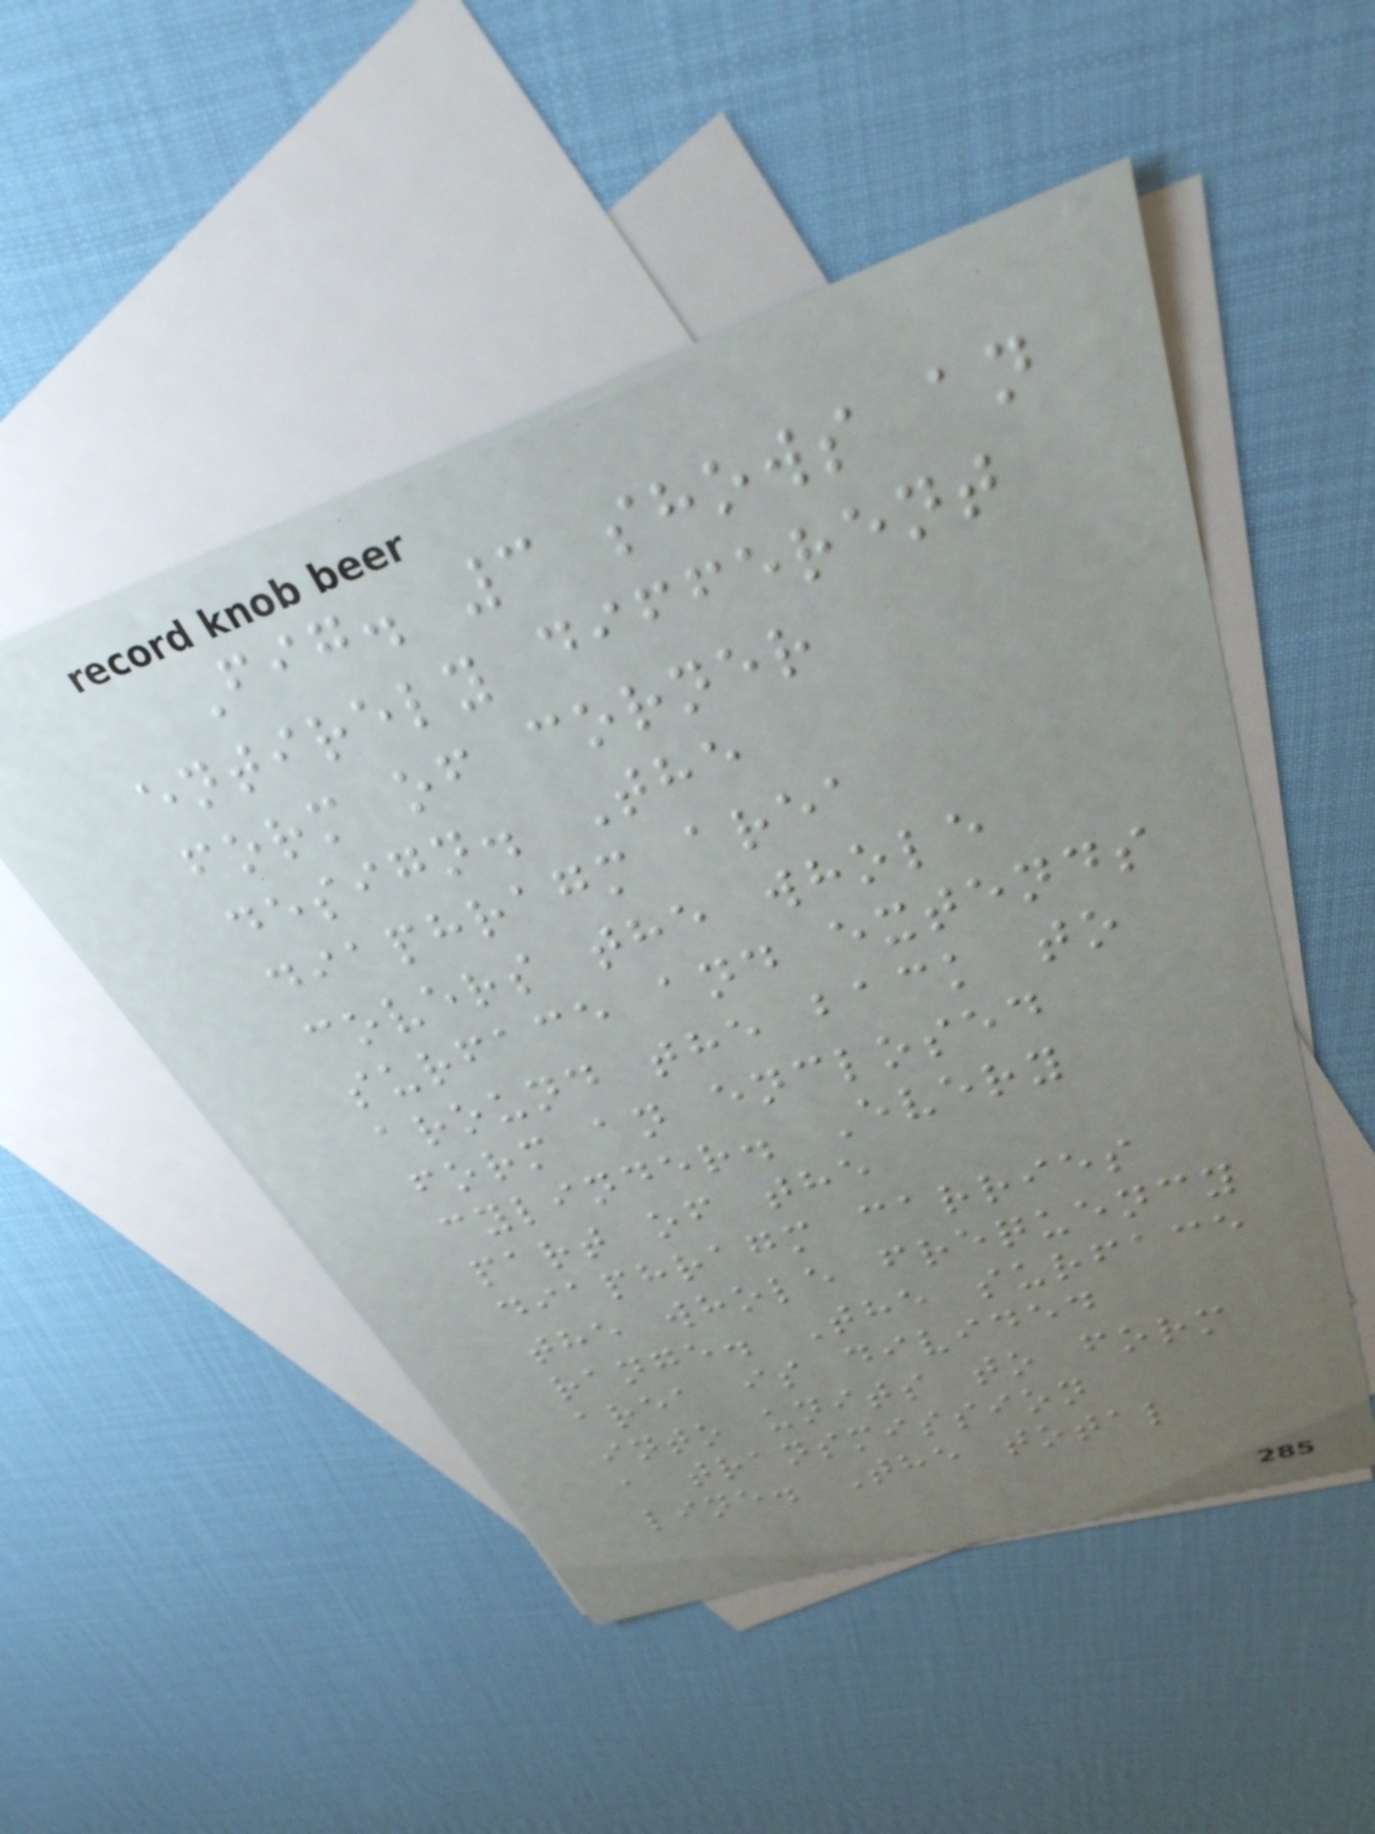Fig. 3 shows an
entirely different
form of corner
design. The
diaphragm area
covers the whole
surface and extends
around the back to
form an enclosed
cylinder. Every
part of the
diaphragm carries
the whole frequency
range. The surface
area is divided
into units to form
a transmission
line. The total
